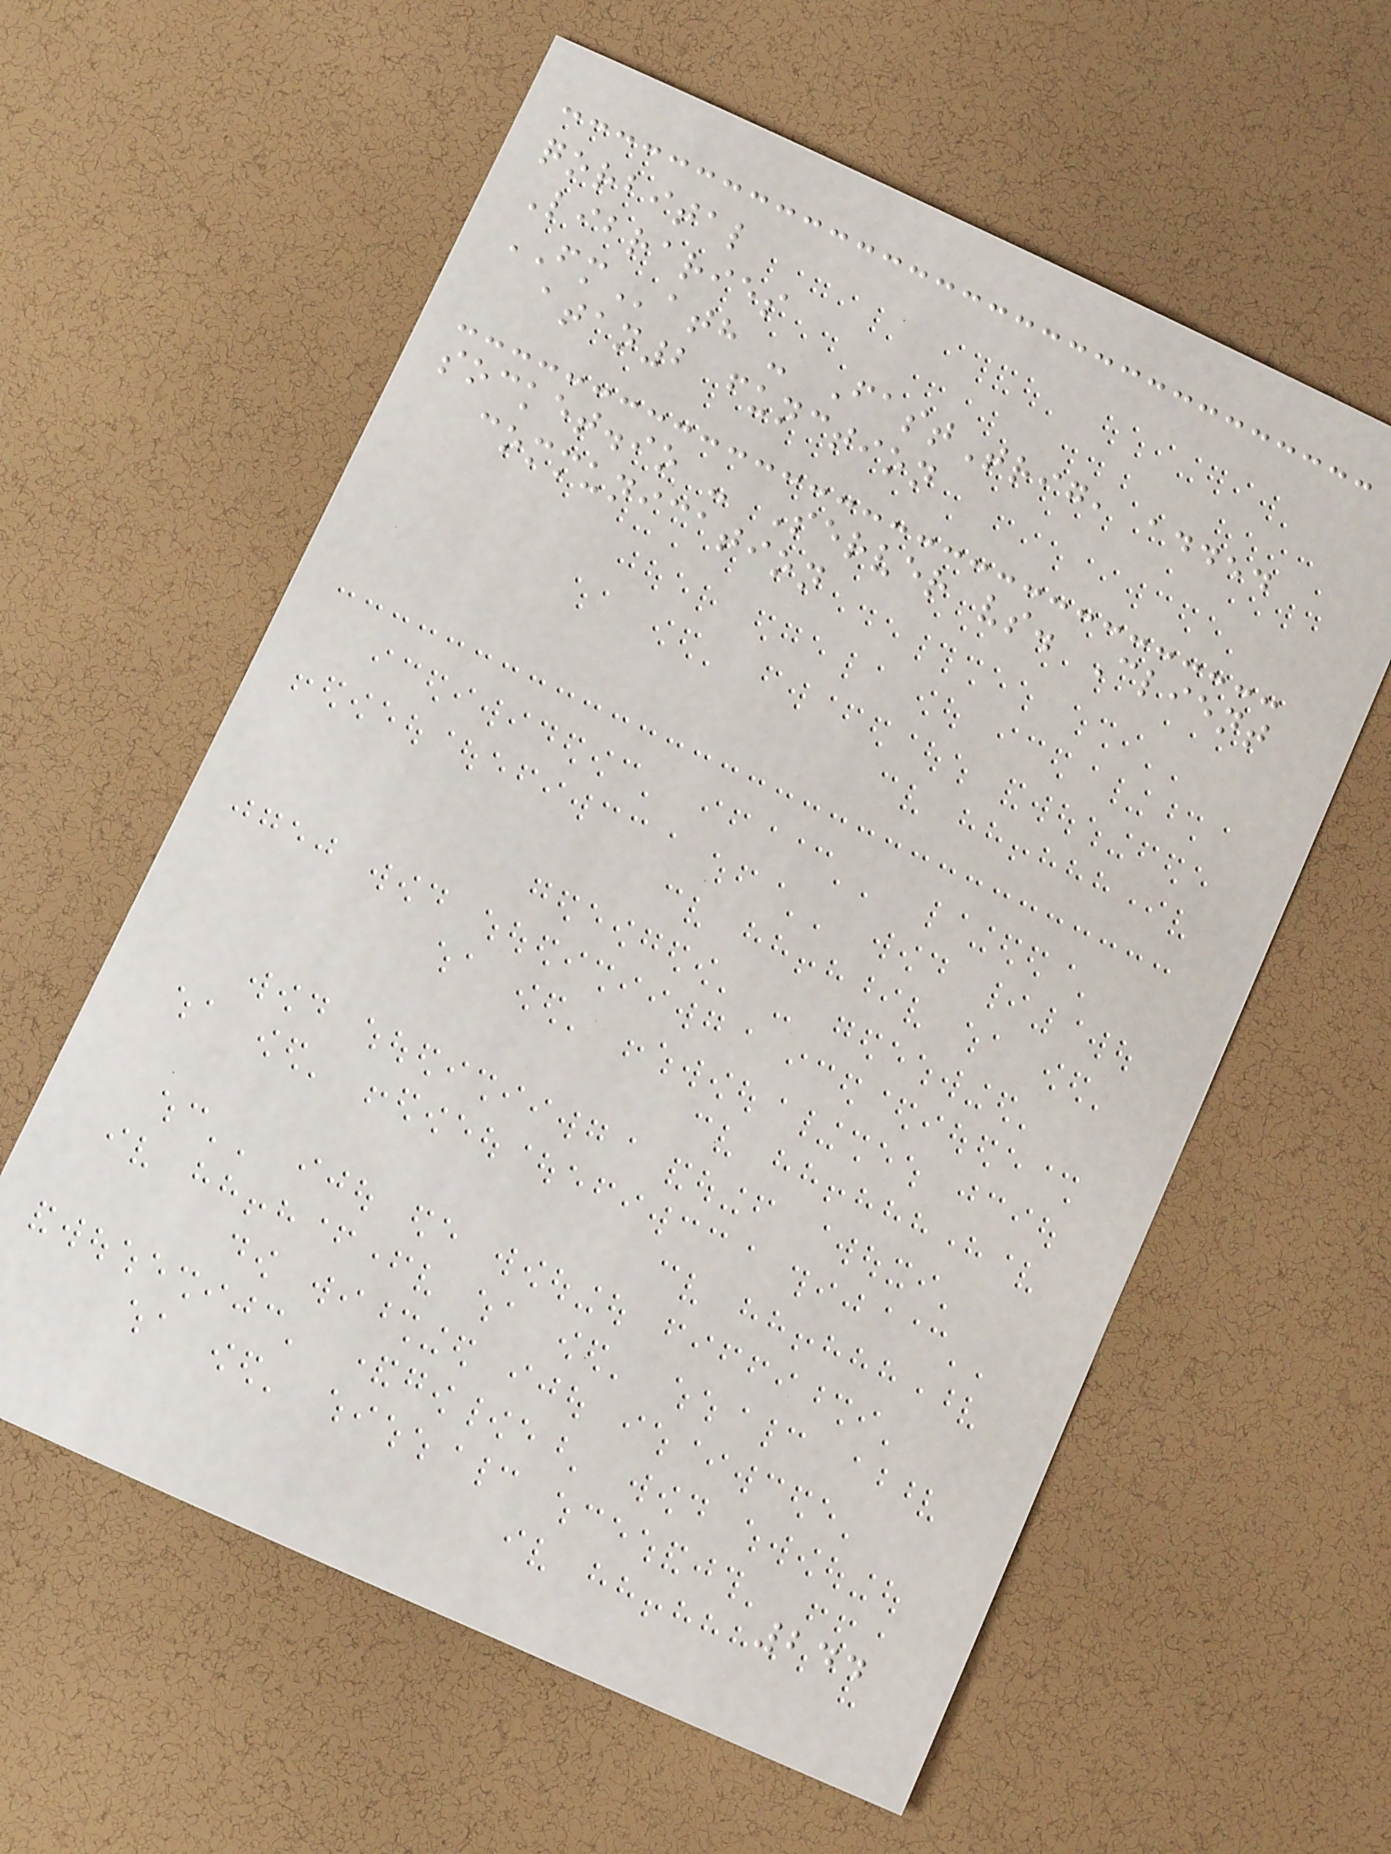qorbital
Libraries
FMath - FastTrig, added
atan2 function
socket.io - Server vs. Client
communication
244
